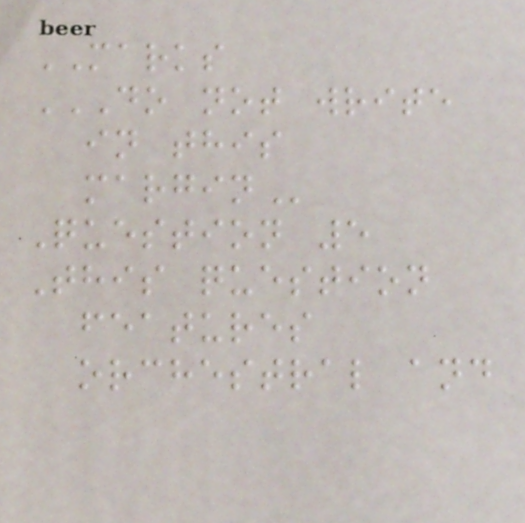MARKS
DO NOT WRITE
IN THIS
MARGIN
Question 5
This question
features
orchestral and
